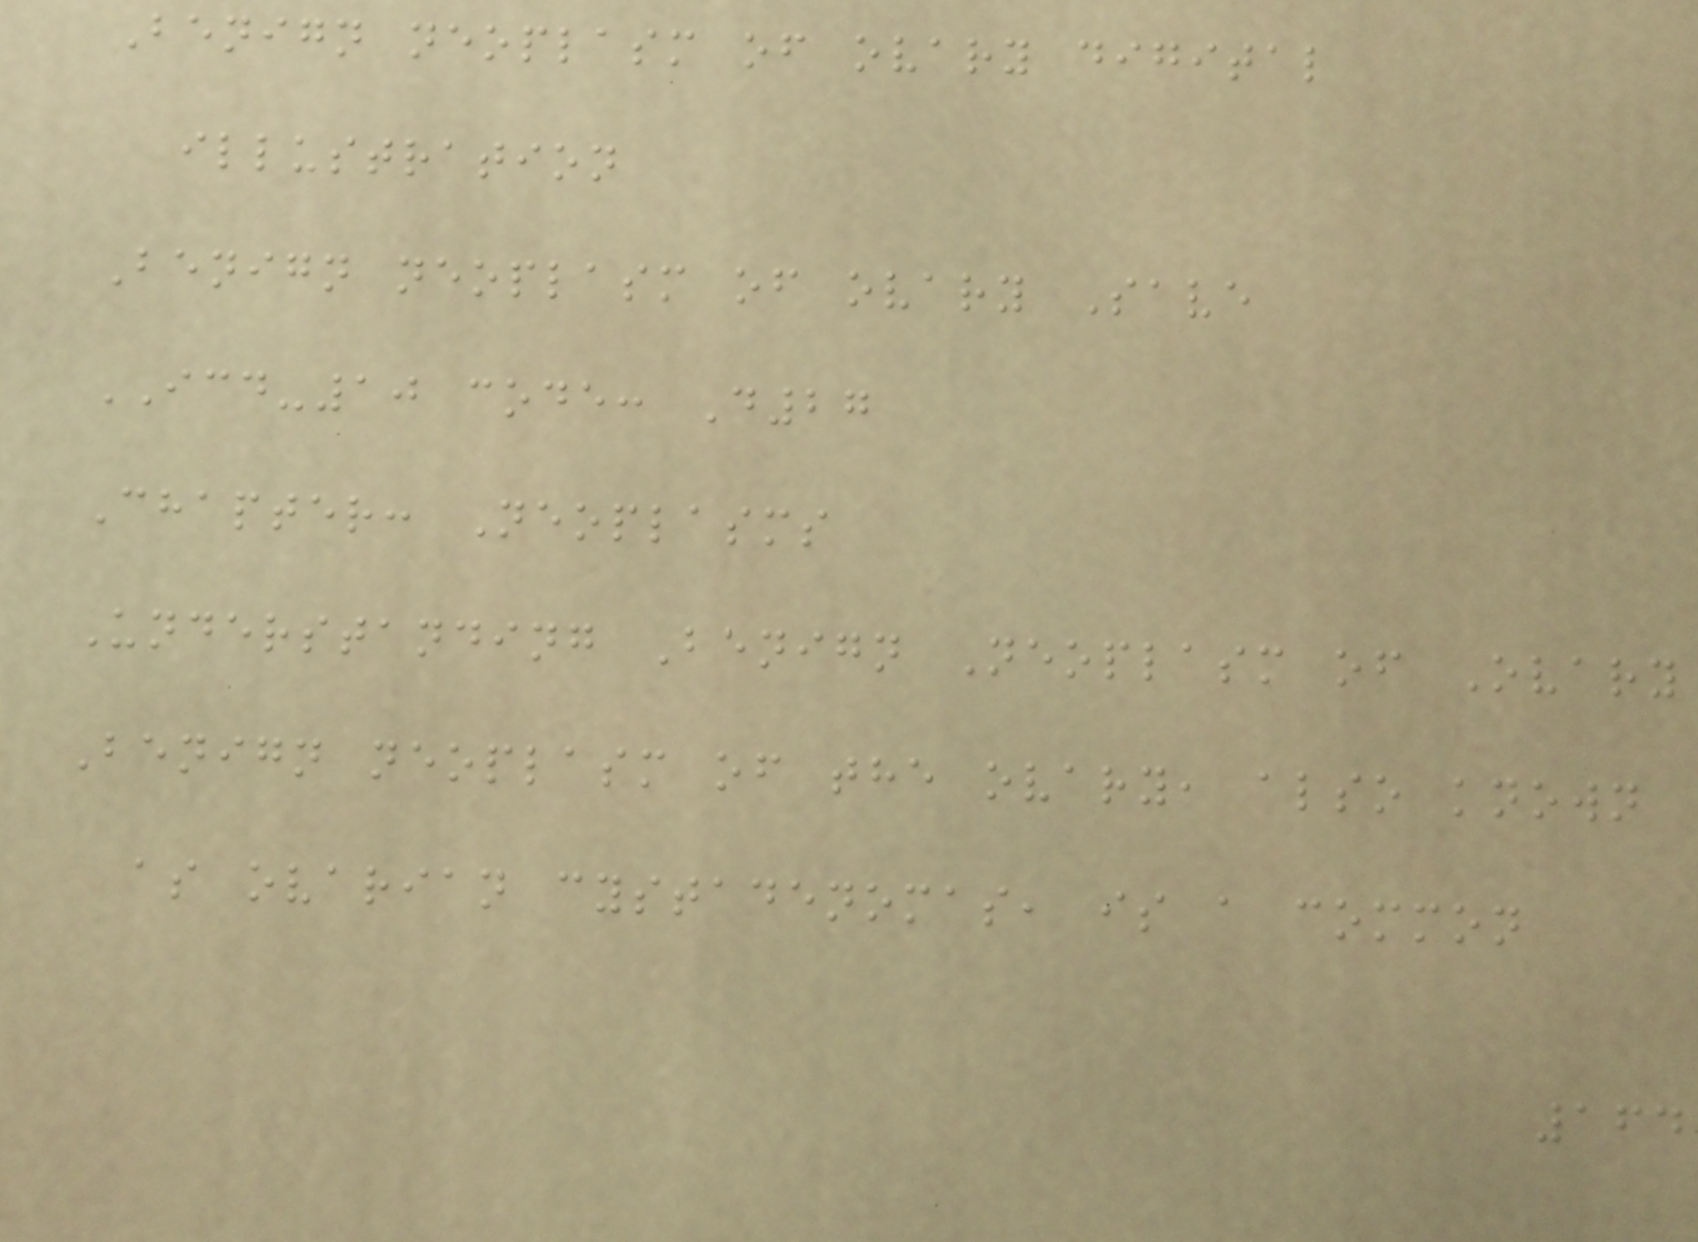Benign neoplasm of ovary digital
illustration
Benign neoplasm of ovary Save
ICD-10 code: D27
Chapter: Neoplasms
Understanding Benign Neoplasm of Ovary
Benign neoplasm of the ovary, also known
as ovarian cystadenomas, is a common
164
